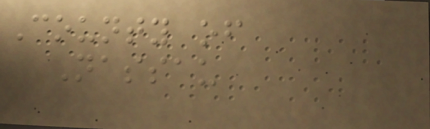County of
Nassau
